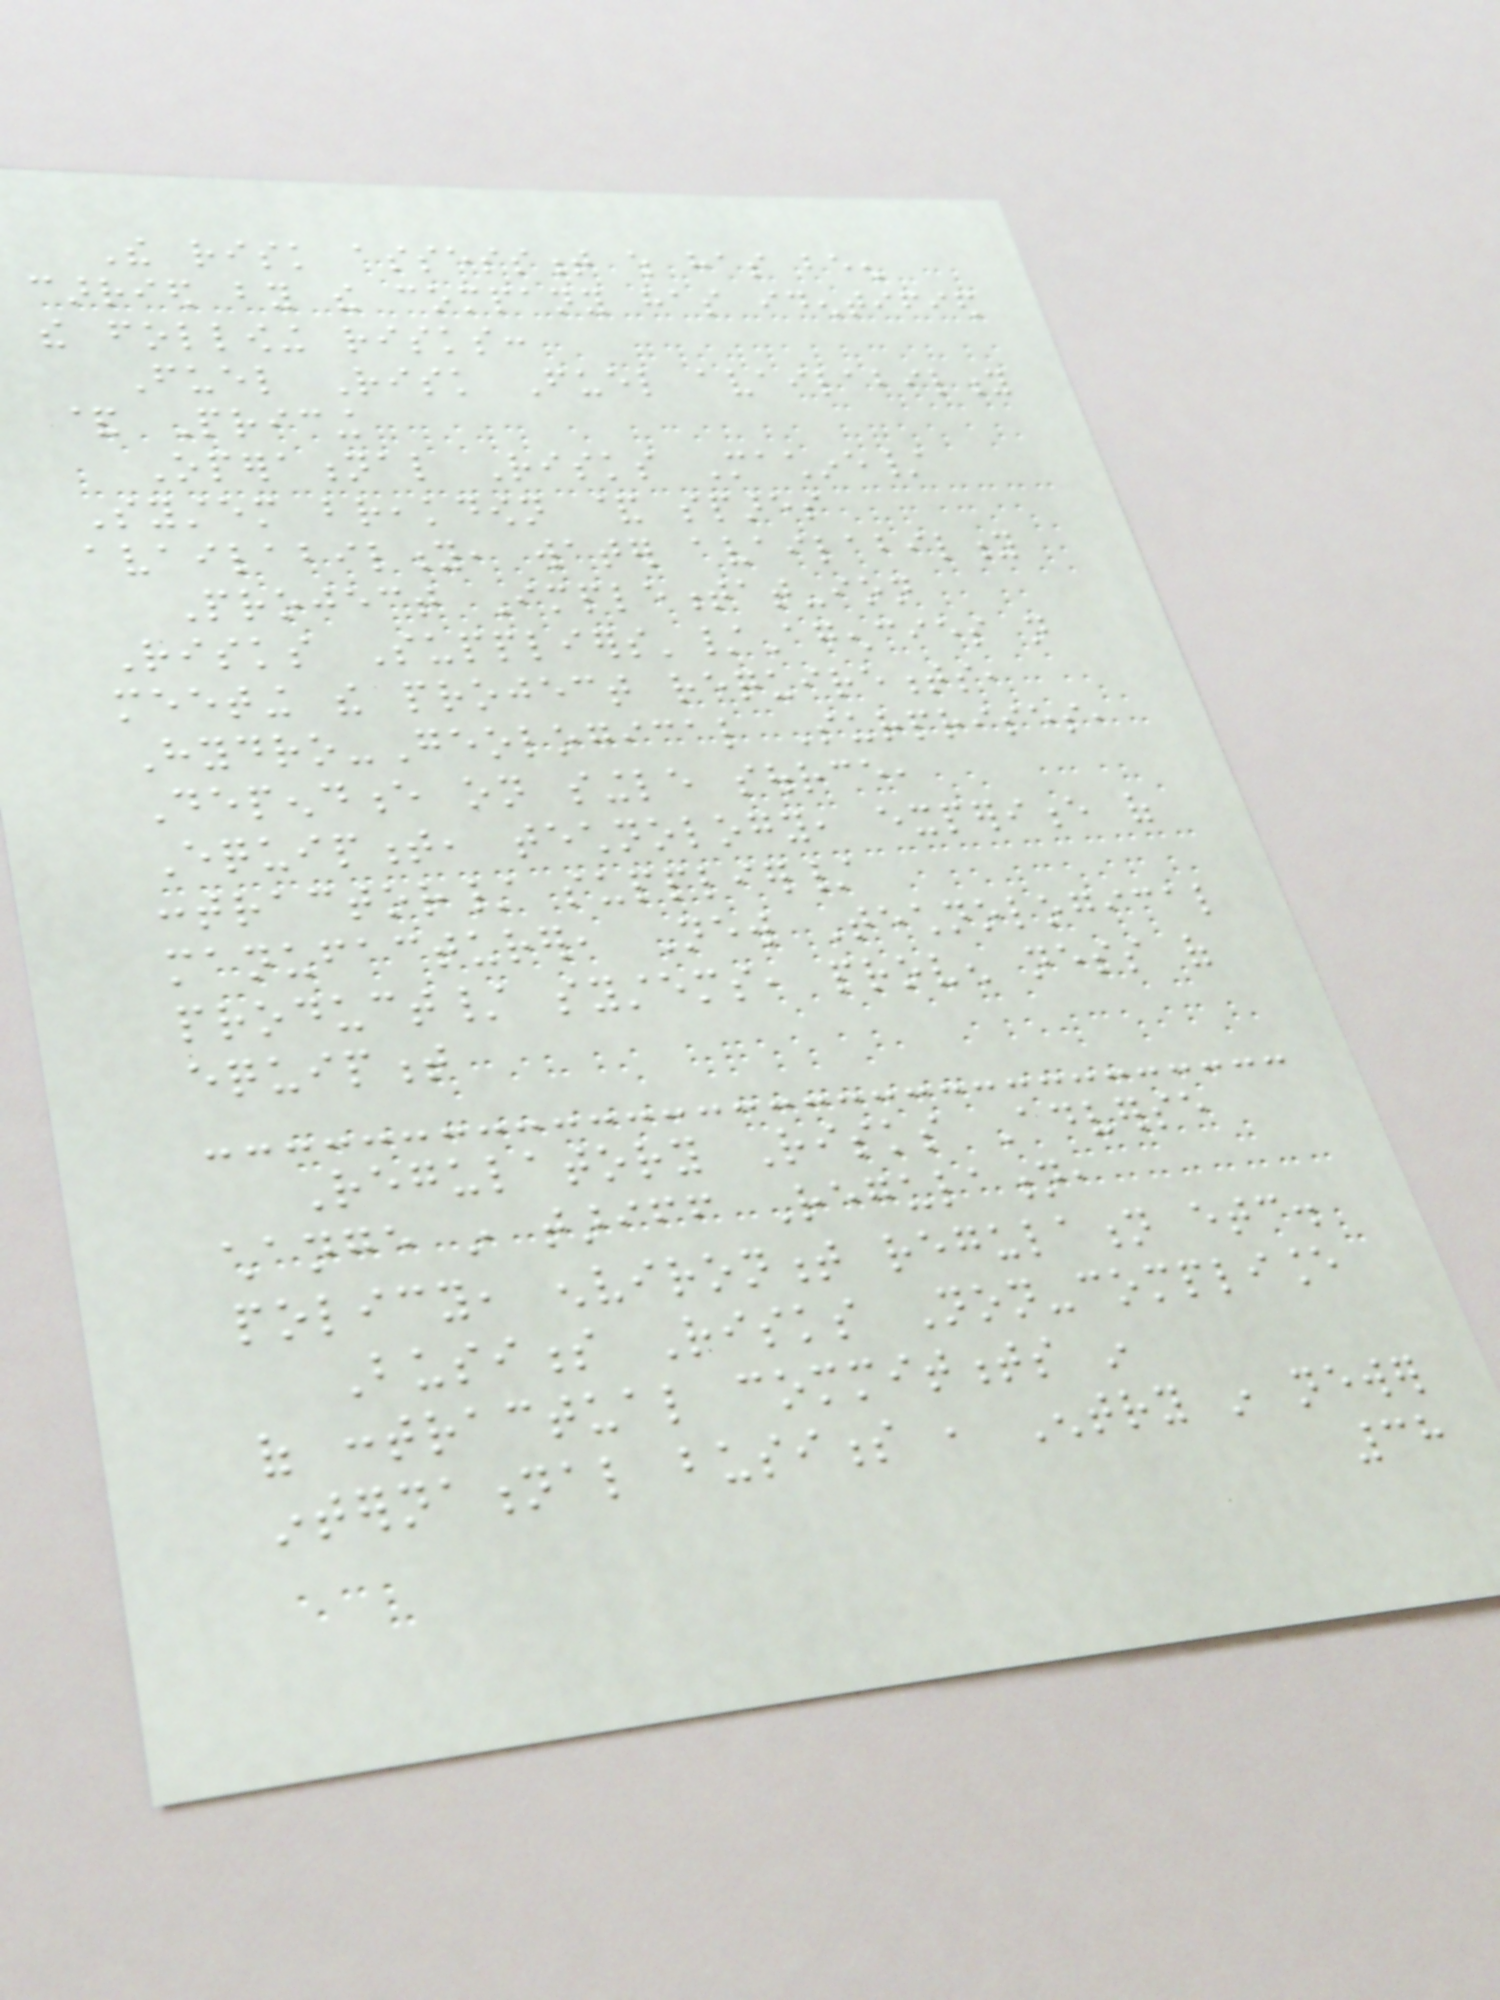The risk assessment which has been
carried by the company has identified
the following risks:
Fuel Risk Fuel availability
& Pricing
Operational Risks Machine/
System breakdown & spares
availability, water availability
Project Implementat-ion
Risks Suppliers'/Agencies not
meeting the project requirements,
Hydro-Geological Surprises,
Dependence on single source,
Equipment, technology, experience of
contractor/ supplier/
manufacturer, New Technological
product/ systems, proven ness of
equipment
Regulatory Risks Adverse
change in tariff Regulation,
policy, environment regulation etc.
Business Risks Non-compliance
of contractual commitments in
international business , Entry in newer
38
